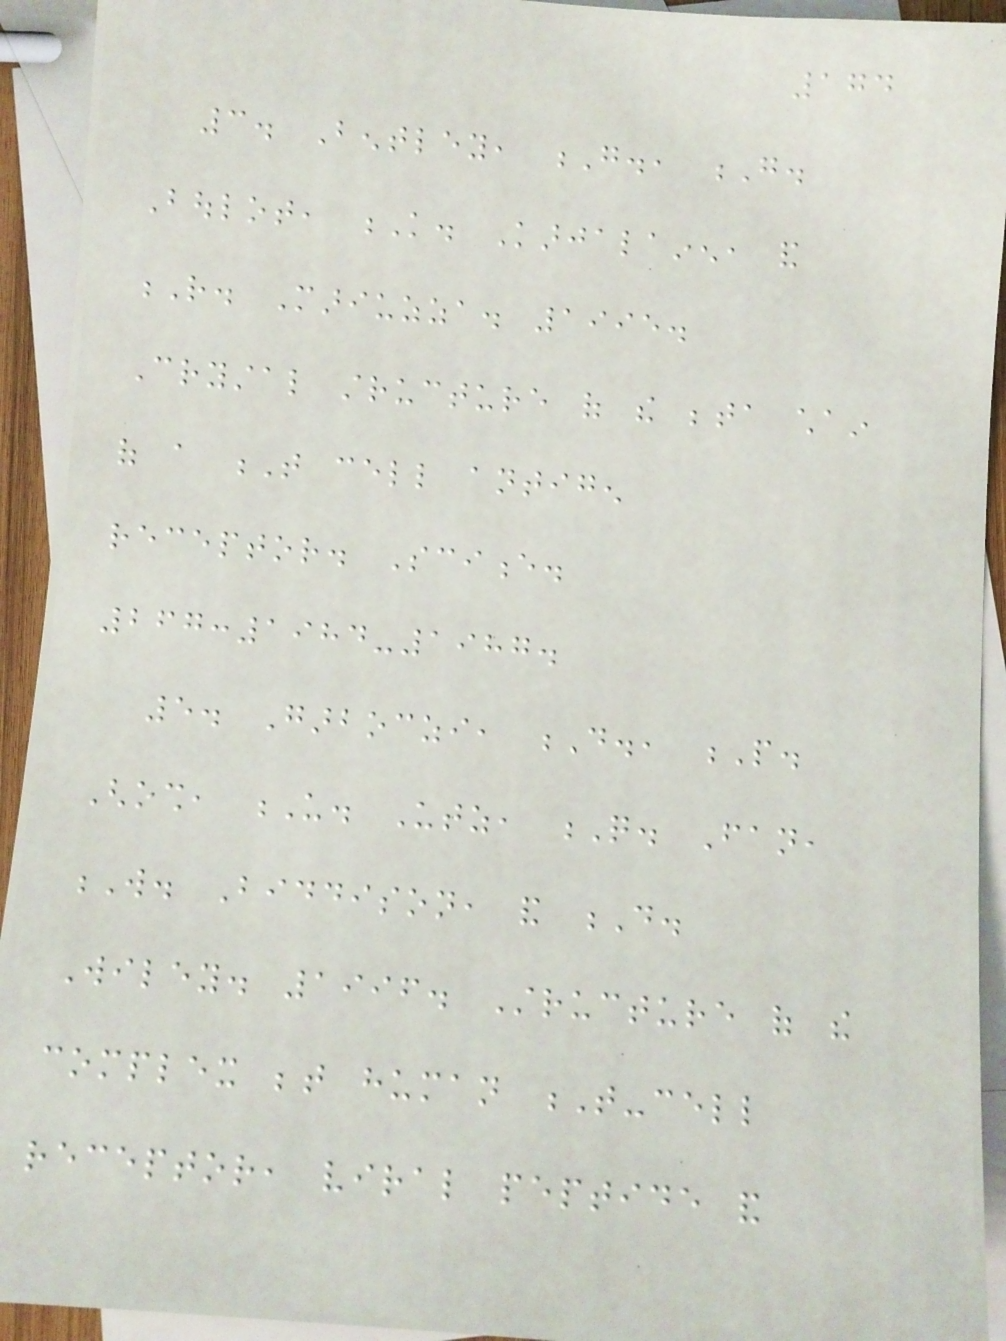174
3. Bentley, G., G.
Boulot, K. Karjalainen, and
R. Mariuzza. 1995.
Crystal structure of the beta chain
of a T cell antigen
receptor. Science.
267:1984-1987.
5. Garboczi, D., P.
Ghosh, U. Utz, Q. Fan,
W. Biddison, and D.
Wiley. 1996. Structure of the
complex between human T-cell
receptor, viral peptide and
